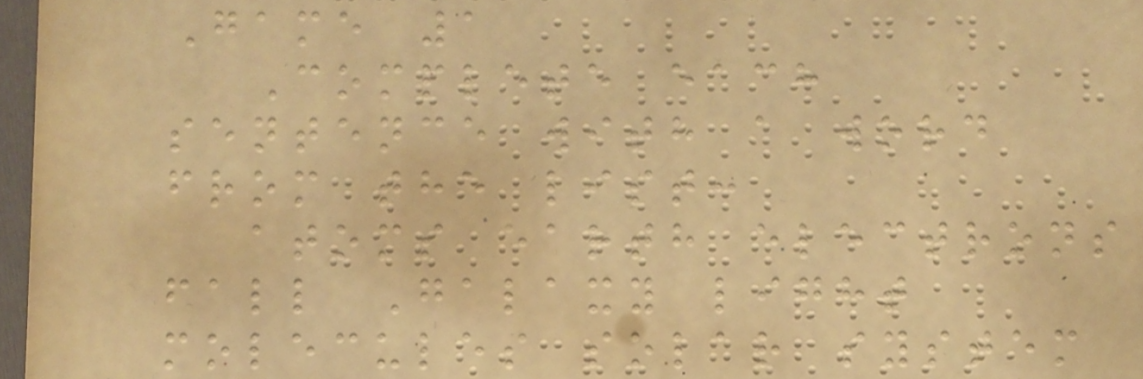Game 1
Complete each
sentence with a word
from the list:
atoms earth electrons
fall Galaxy light
molecules solar system
